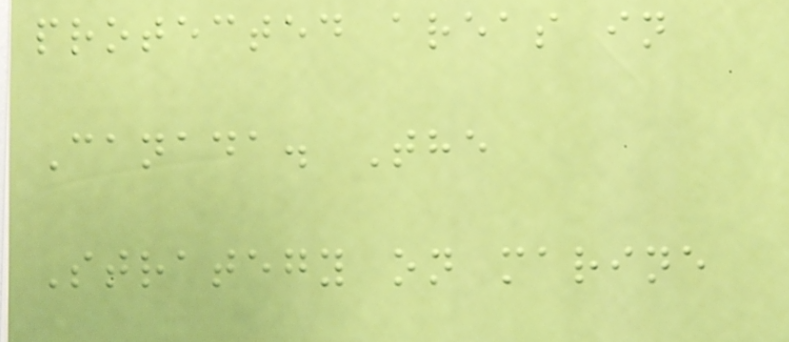protected areas in
Canada. The
Strategy on marine
